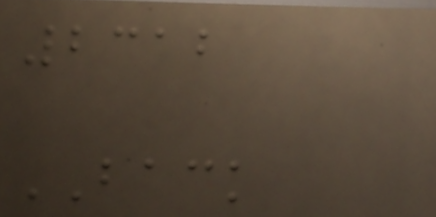2312
BACK
